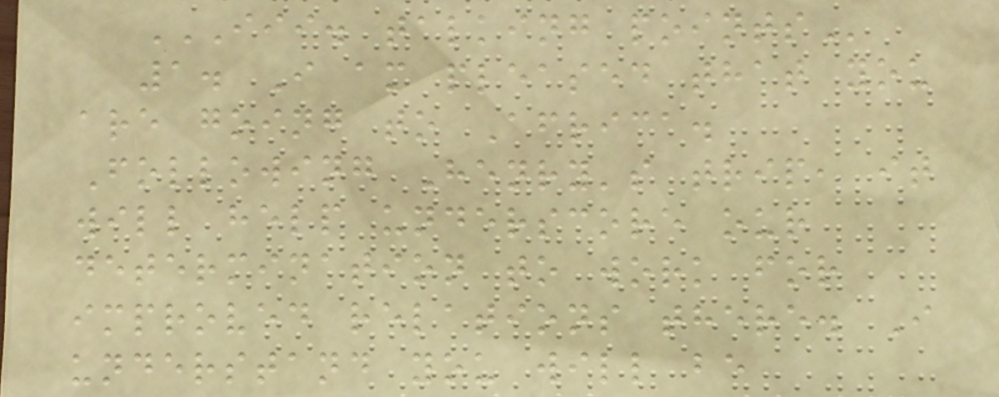III. TALKING POINTS
1. I am pleased that you
are going to Africa.
Following Henry's trip, it
will help underscore our
determination to work for
improved relations there. I
understand you will be
